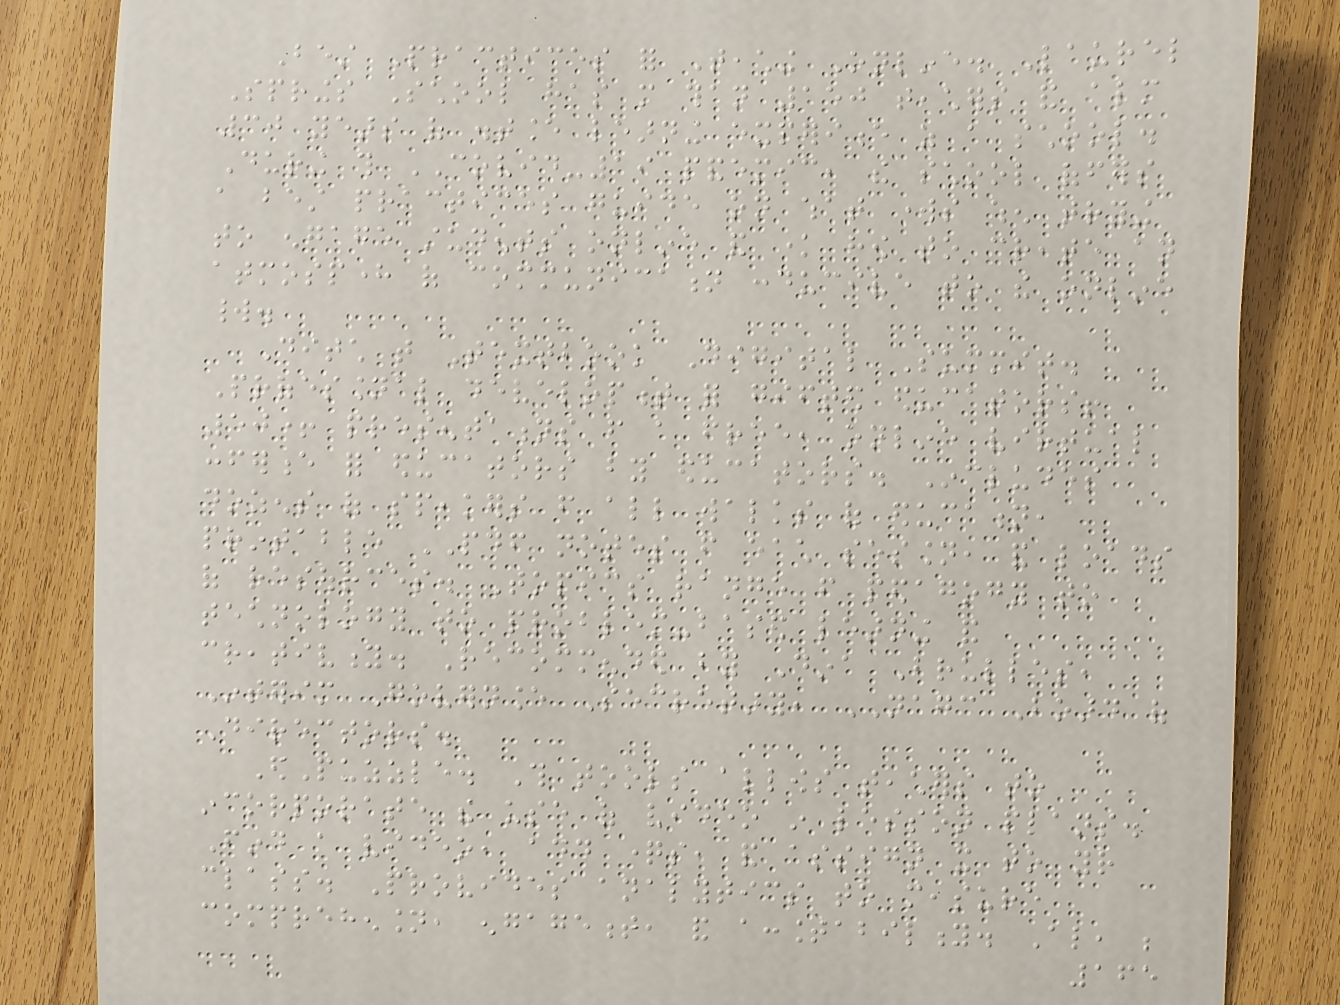Best Practices for Teaching Online. Laurel
Springs School has more than 150 teachers and almost
30 years of distance learning experience as a school.
During this COVID-19 pandemic, the school offers
a best practices guide on what works when trying
to engage students online and know how to create an
atmosphere of communication conducive to the online
world.
Ditch that Textbook Digital Summit.
Professional development for gifted educators!
50+ presentations from a free, online virtual
conference for educators by educators. Includes
dozens of speakers from all walks of education,
printable PDF notes from each session, and loads
of resources. Topics range from pedagogy to
technology to problem-based learning and
creativity. Recommended by Dina Brulles,
Interim Governance Secretary, NAGC Board of
Directors.
EdPuzzle. This tools allows teachers to
incorporate the use of video in lesson plans.
Find a video, add questions, and assign it to your
class. Provides analytics to measure
comprehension, engagement, and accountability. Also, be
165
